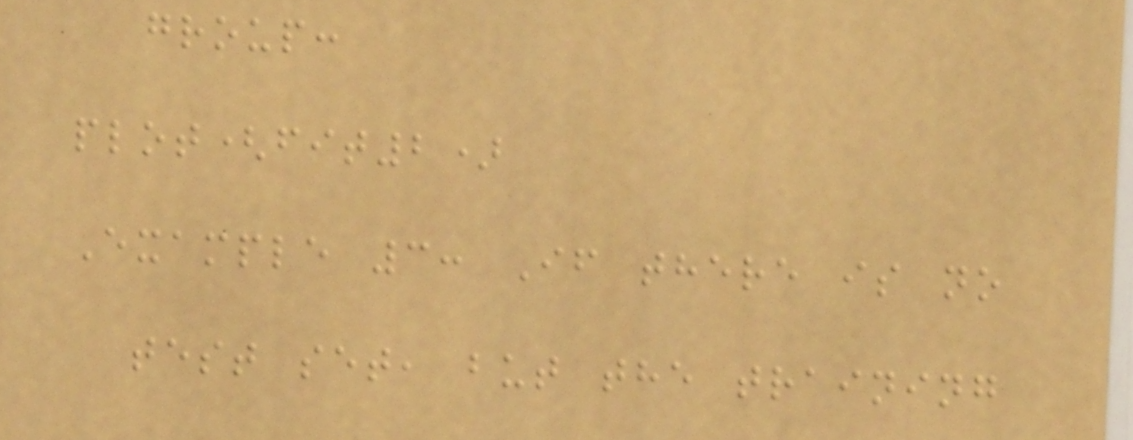group:
plot(fit2)
Example 3: If there is no
test set, but the training
